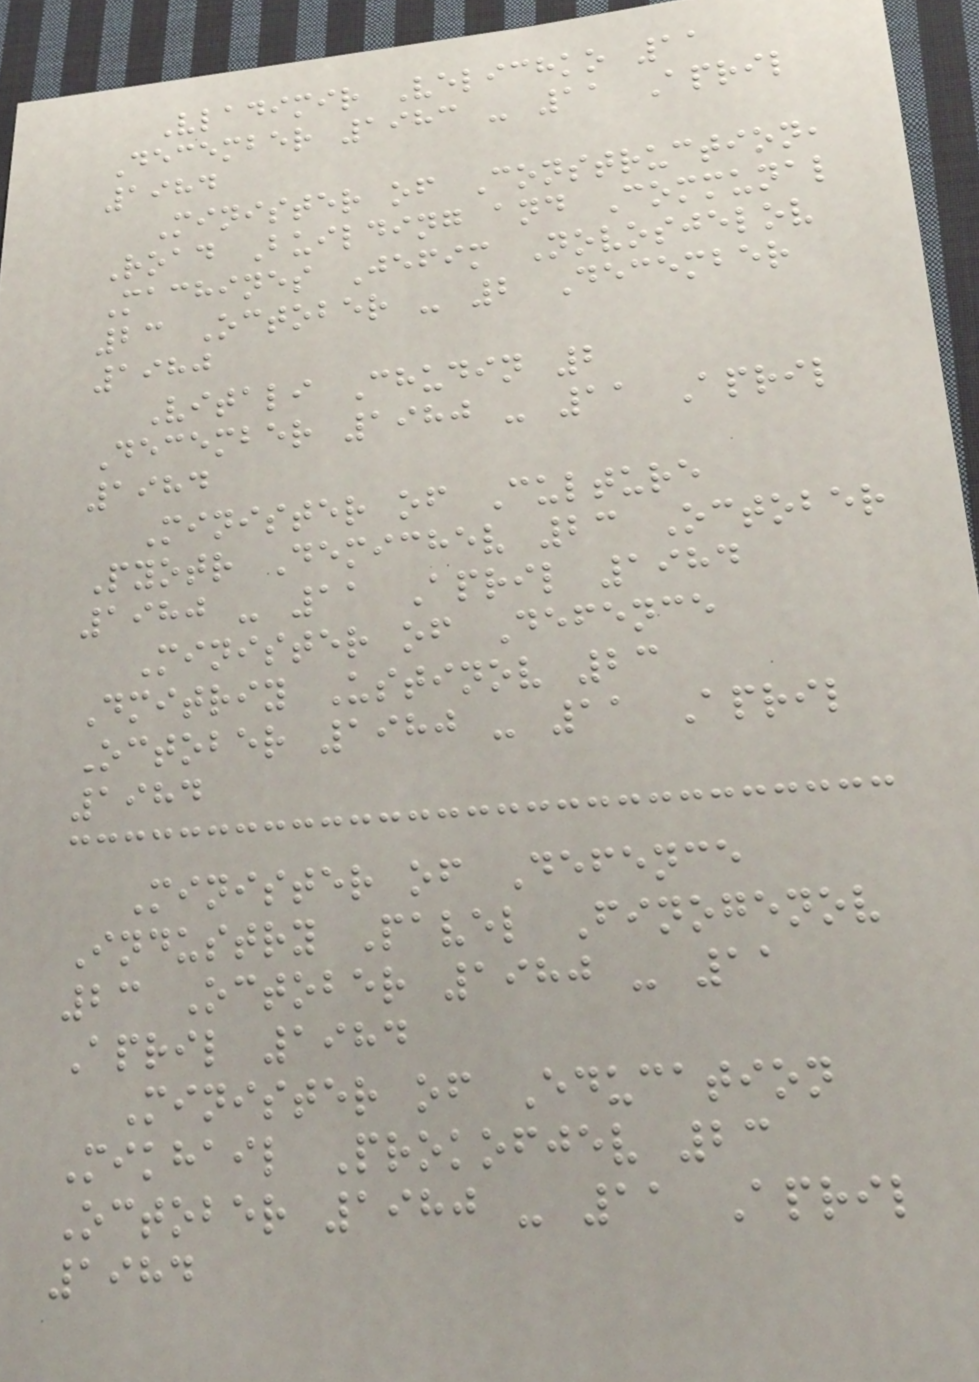Vladimir Velichko 11
December 1983 - 11 April
1984
Minister of Construction,
Road Building and Communal
Machines Jefim Novosjelov
23 October - 2 December
1980
Vitali Chudin 2
December 1980 - 11 April
1984
Minister of Culture
Pyotr Demichev 23 October
1980 - 11 April 1984
Minister of Defence
Dmitriy Ustinov 23
October 1980 - 11 April
1984
Minister of Defence
Industry Pavel Finogenov
23 October 1980 - 11
April 1984
Minister of Education
Mikhail Prokofjev 23
October 1980 - 11 April
1984
